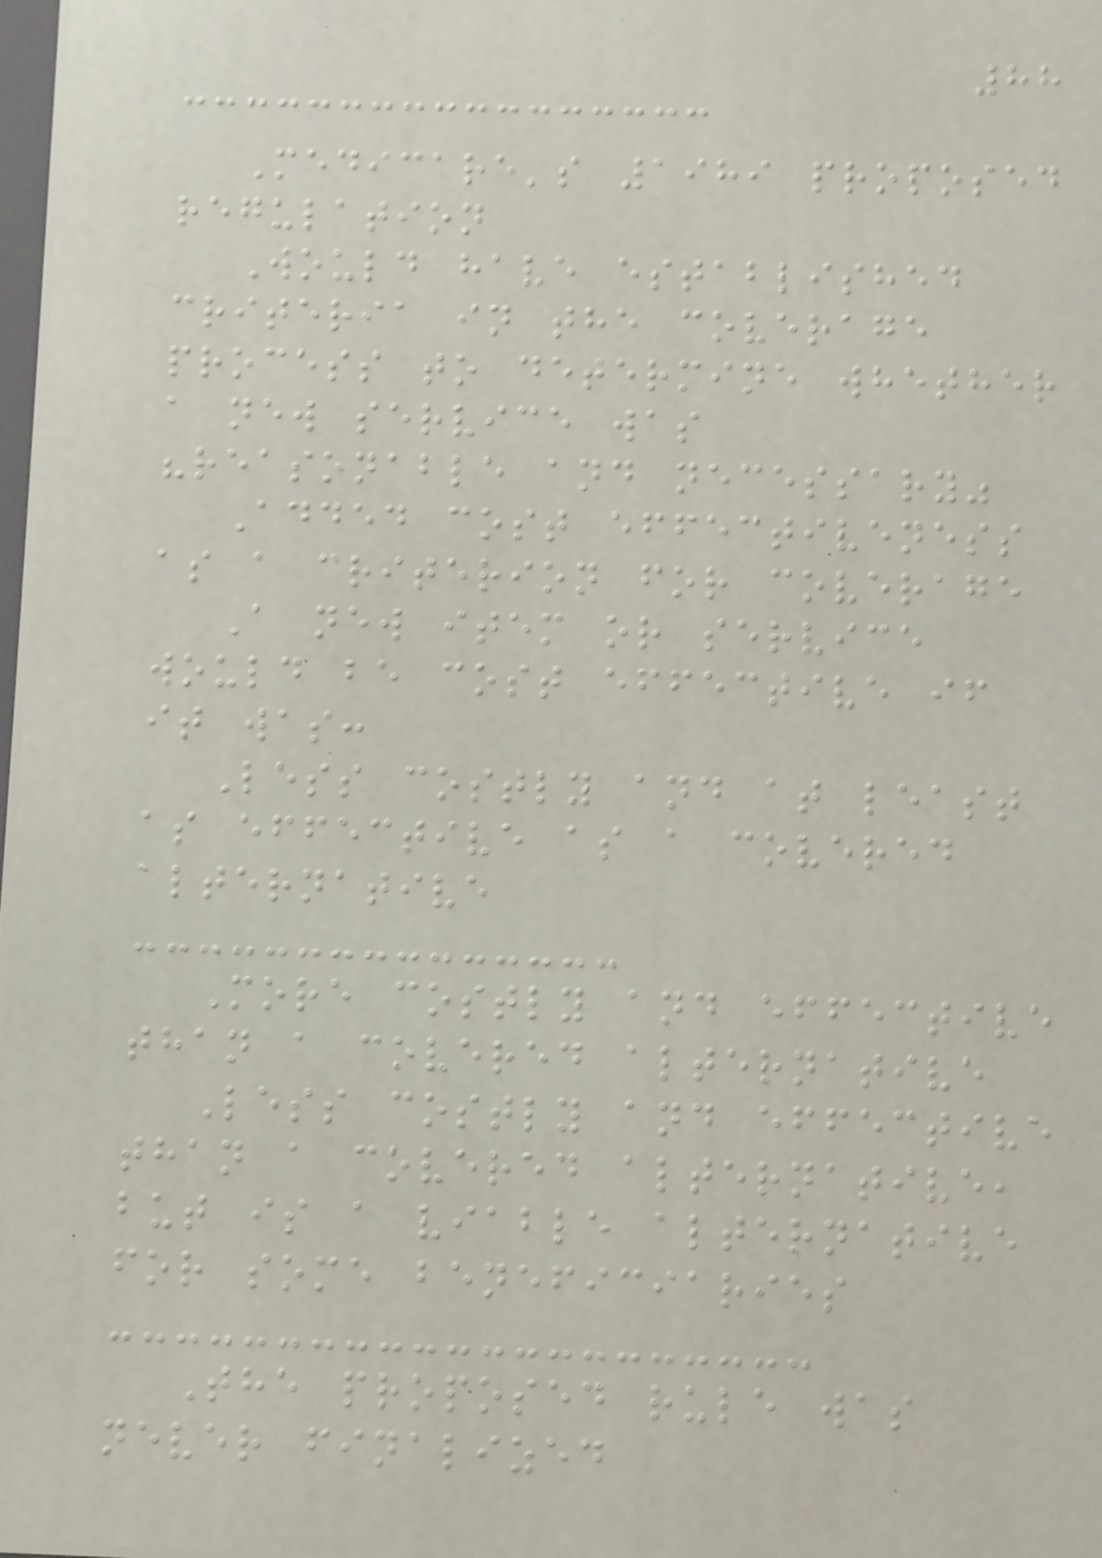88
Medicare's 1989 proposed
regulation
Would have established
criteria in the coverage
process to determine whether
a new service was
"reasonable and necessary"
Added cost effectiveness
as a criterion for coverage
A new item or service
would be cost effective if
it was:
Less costly and at least
as effective as a covered
alternative
More costly and effective
than a covered alternative
Less costly and effective
than a covered alternative,
but is a viable alternative
for some beneficiaries
The proposed rule was
never finalized
